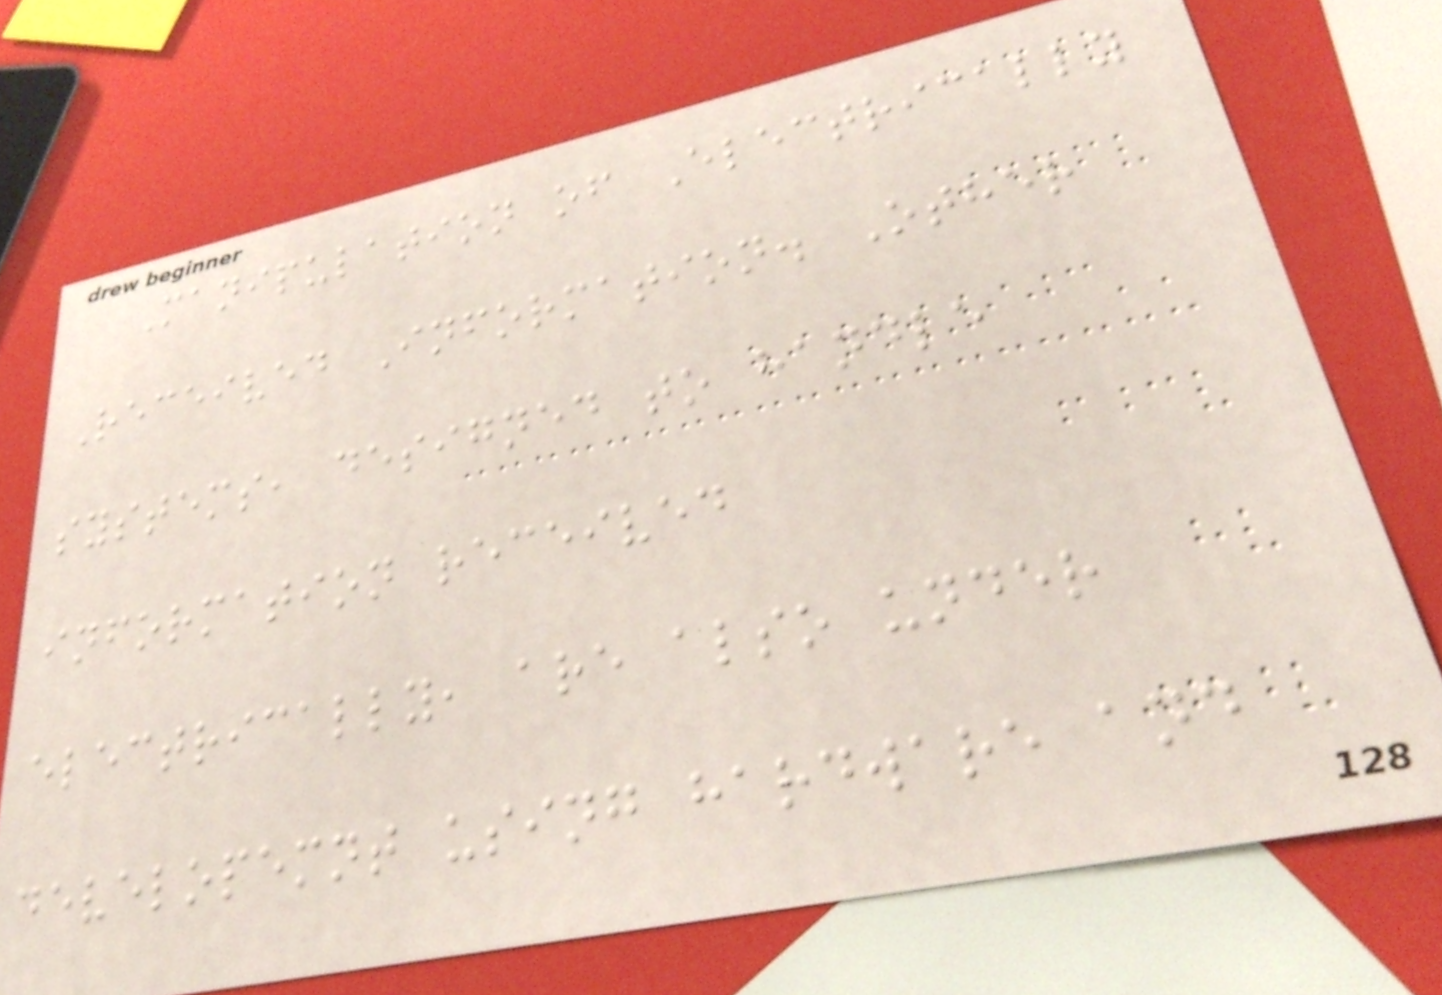Manipulation of Electrically
Received Information. Other
systems, designed to handle
information received
electrically, are also under
developemnt using hardware and
